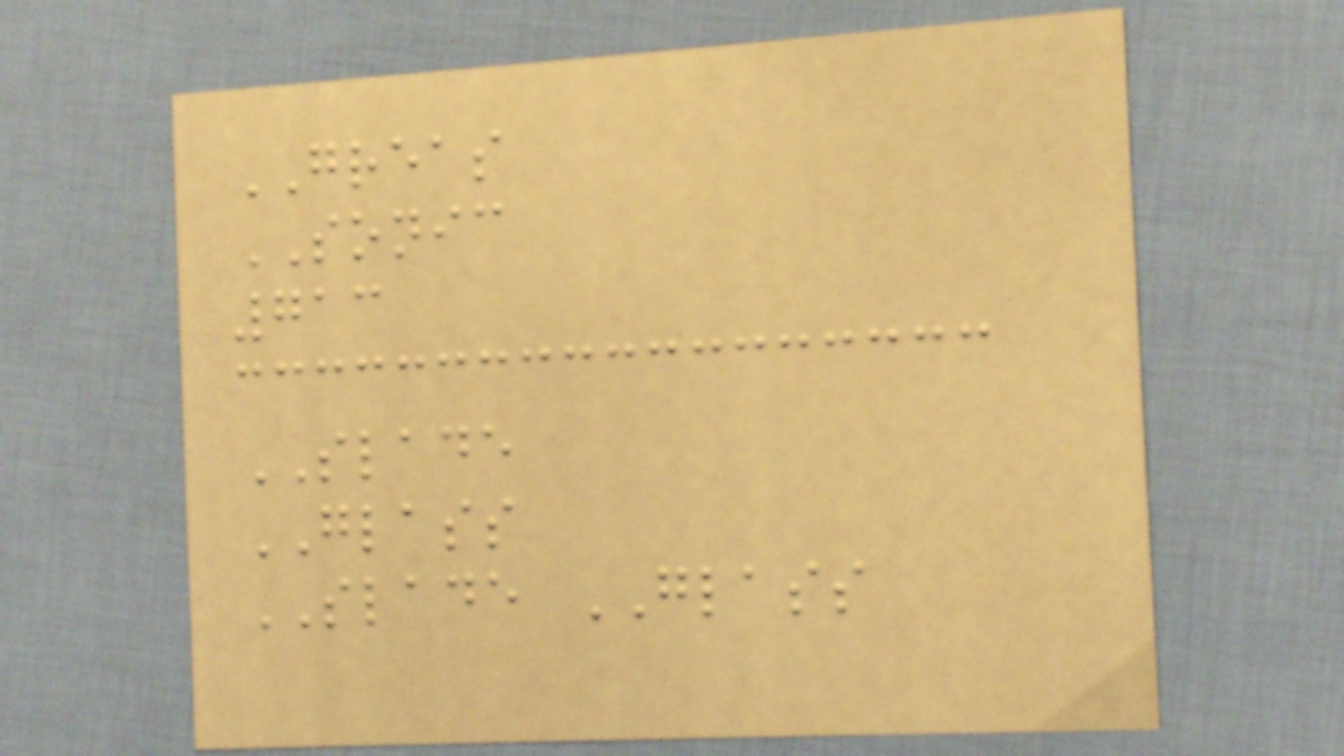GREAS
SONIC
713
SLADE
GLASS
SLADE GLASS
